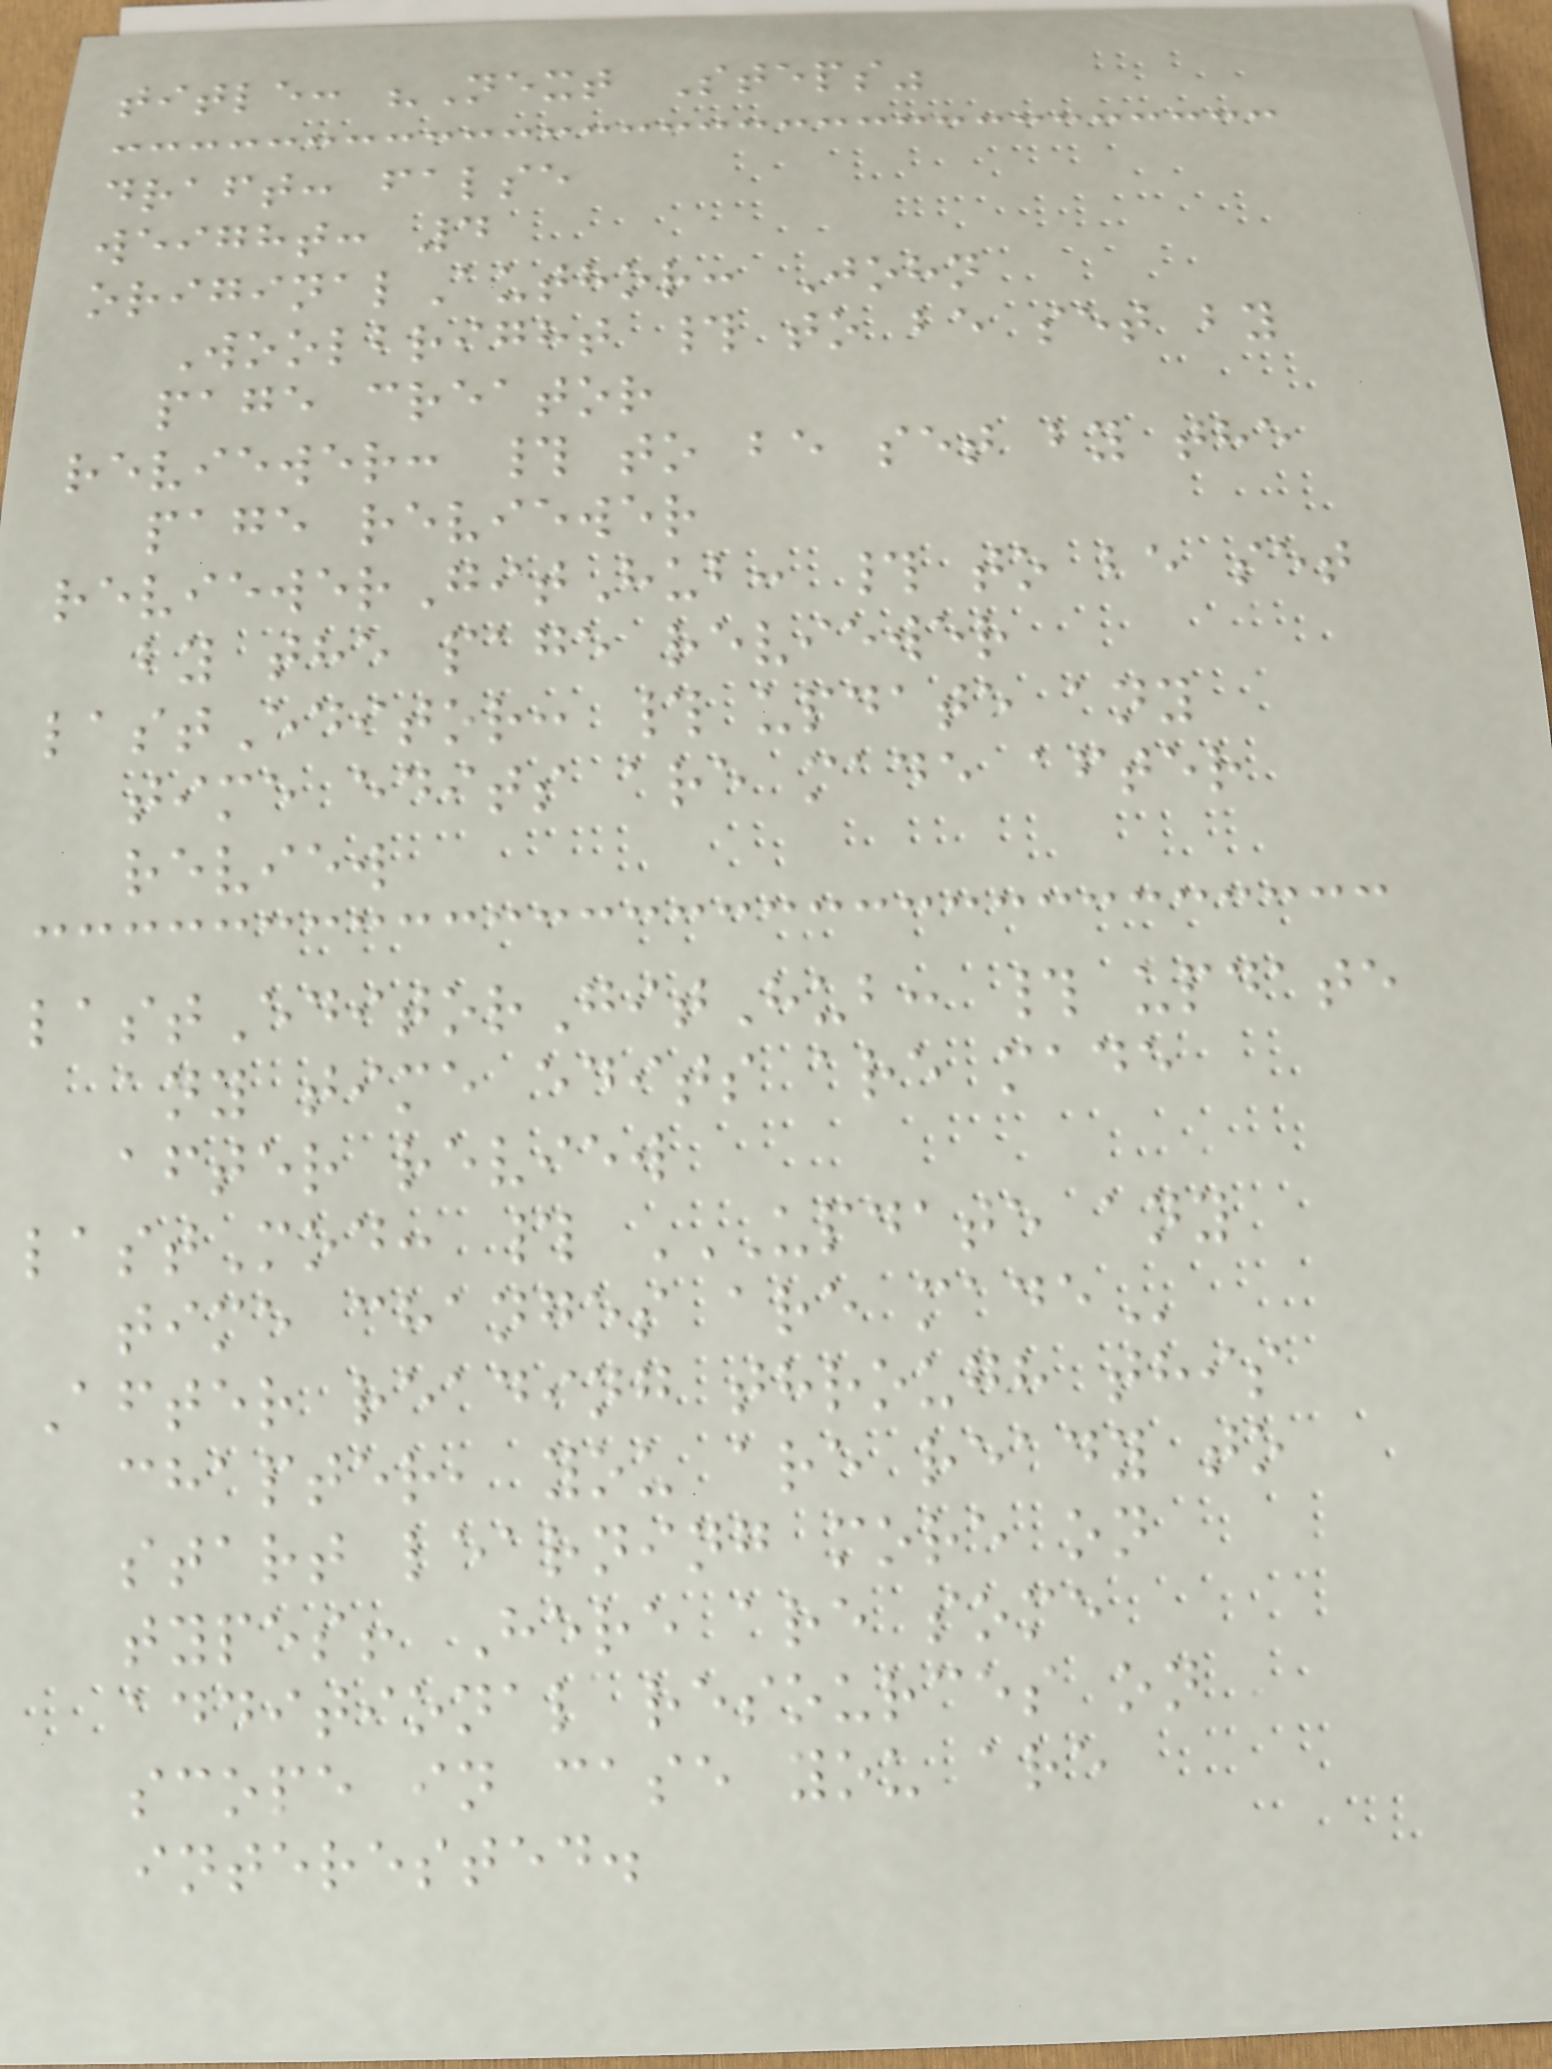title: "Next Steps"
draft: false
weight: 4
originalAuthor: John
Woolbright # to be set by
page creator
reviewer: # to be set by the
page reviewer
reviewerGitHub: # to be set
by the page reviewer
lastEditor: # update any
time edits are made after
review
lastEditorGitHub: # update
any time edits are made
after review
lastMod: # UPDATE ANY
TIME CHANGES ARE MADE
After reading through this
chapter, you are ready to
start learning more on
types! Here are some
additional resources on
scope in case you are
interested.
